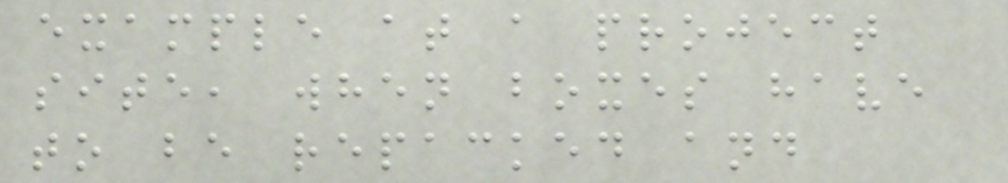example at a project
site, when boxes have
to be repacked and
